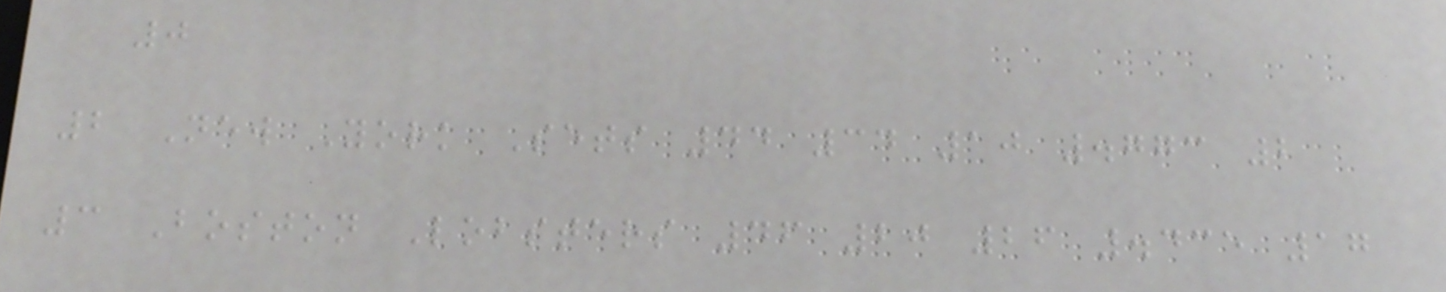0
2 New York Sets 44 34 10 .773 2
3 Boston Lobsters 46 20 26 .435 17
